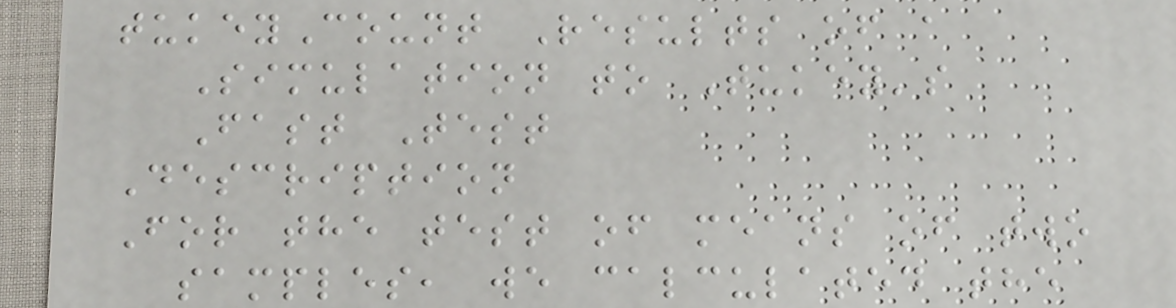tukeyCount Results of a
Simulation to Tukey's
Fast Test
Description
For the test of means of two
samples, we calculated the
